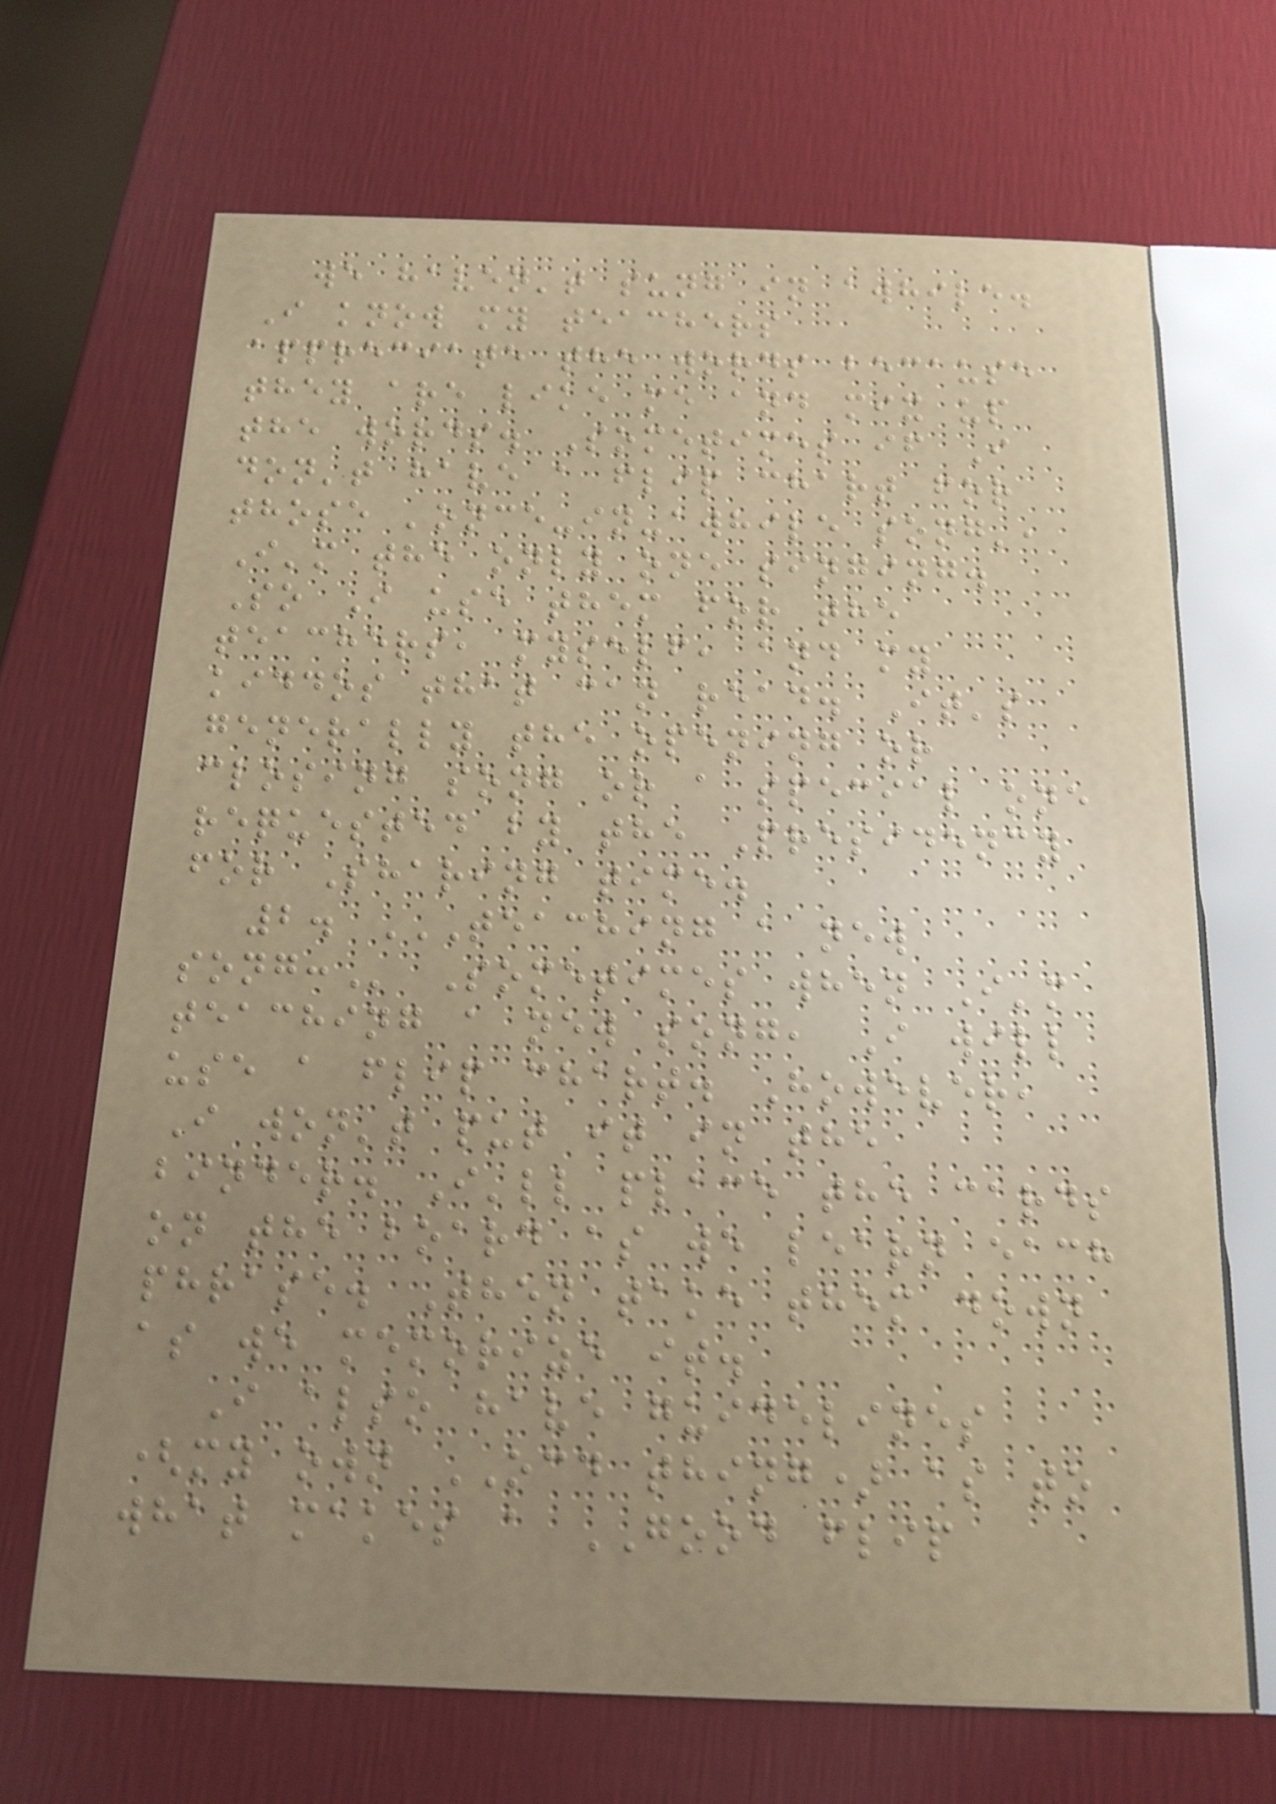we haven't sung in awhile.
I know my teachers
appreciate the words because
they are like me and mix up
the words. Sometimes if I
don't have a flip chart for
those 'once-in-awhile song',
I'm the only one singing.
So I use them for the
teachers, myself, and my
kiddos that can read. It's
generally the opening or
closing song or a special one
requested by the Presidency
for Sharing time.
2. TEACHING A NEW
SONG: Sometimes when I'm
teaching a new song, I will
use a flip chart. However,
I won't put it in the
binder. I'll place the cards
on the board as we learn each
phrase. Then take them down
as we memorize it.
I also have guidelines
(my own OCD thing) as to
what makes a GOOD flip
